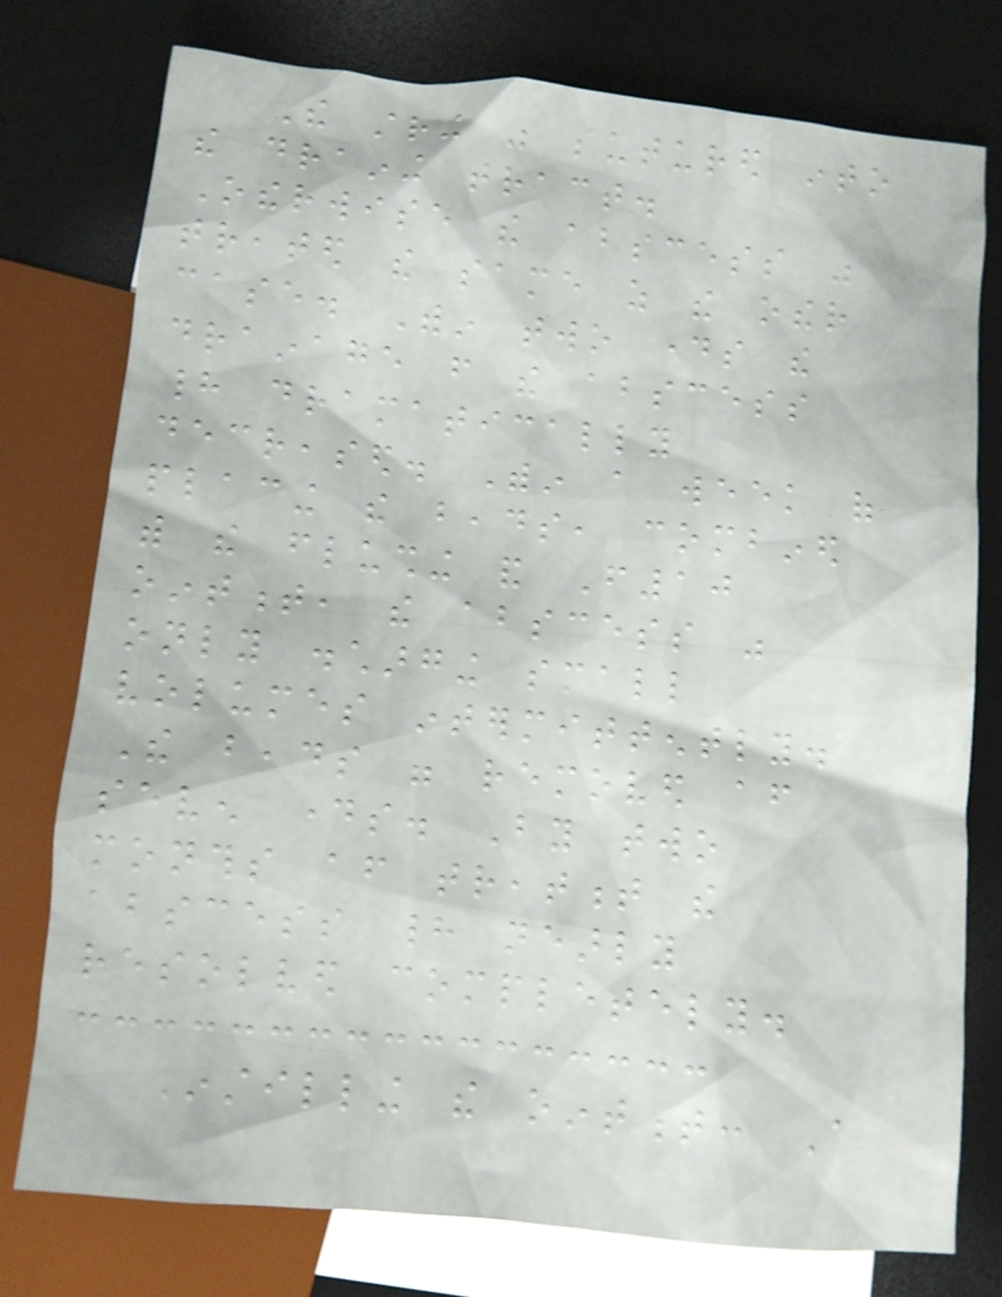The string was sutured into
the draining tract.
Otherwise the abscess was
treated the same as the other
case. Within two days the
drainage from the abscess
had dramatically
decreased. Within a week of
placing the beads, combined
with the flushing and F10
ointment, the abscess was
only discharging small
volumes intermittently.
The beads were removed after
seven days. By two
months after treatment the
abscess had nearly
resolved completely.
Instilling the ointment: A
